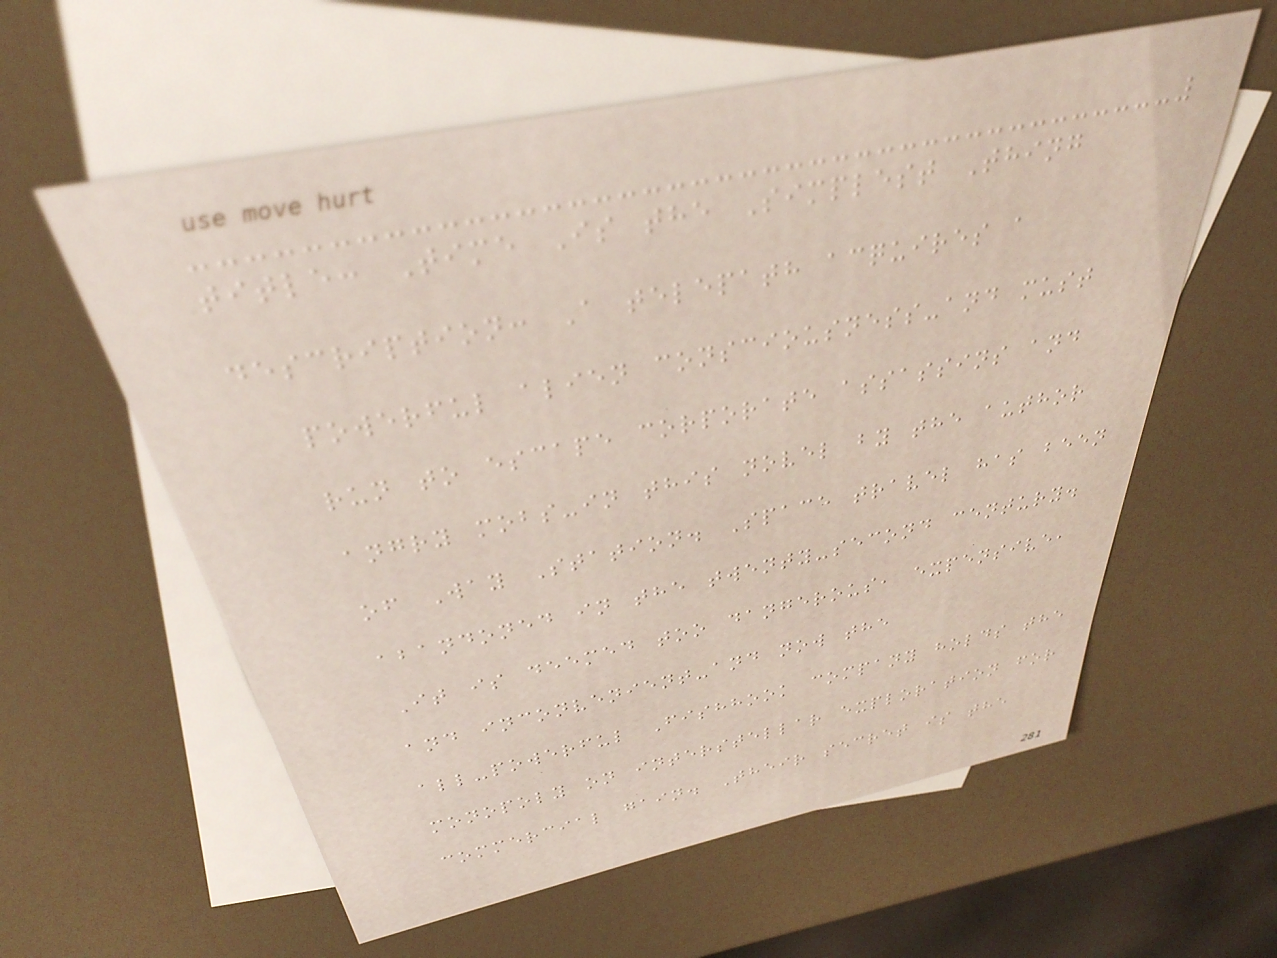title: Time Is the Simplest Thing
description: A telepath acquires a
powerful alien consciousness-and must
run to escape corporate assassins and
angry mobs-in this novel by the author
of Way Station. Space travel has been
abandoned in the twenty-second century.
It is deemed too dangerous, expensive,
and inconvenient-and now the
all-powerful Fishhook company holds the
monopoly on interstellar exploration for
commercial gain. Their secret is the
